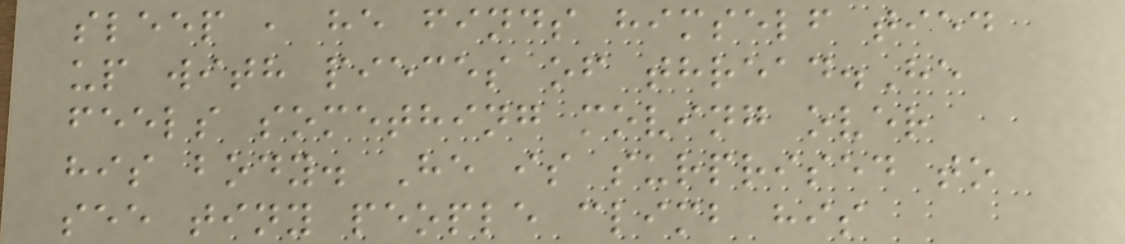sleep , he finds himself tied
up with pieces of thread.He
feels something moving over
his body. He is surprised to
see tiny people climb his
